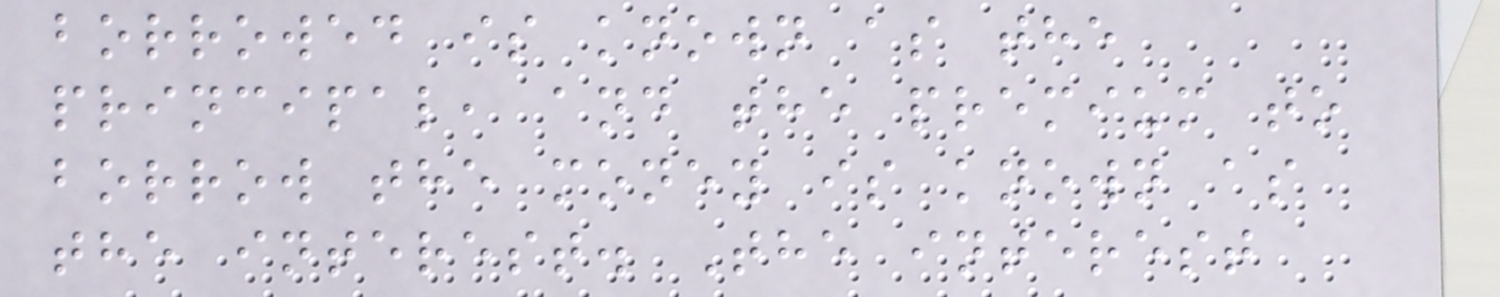borrowed is known as the
principal, and the premium to
borrow the money is known as
the interest. The interest
